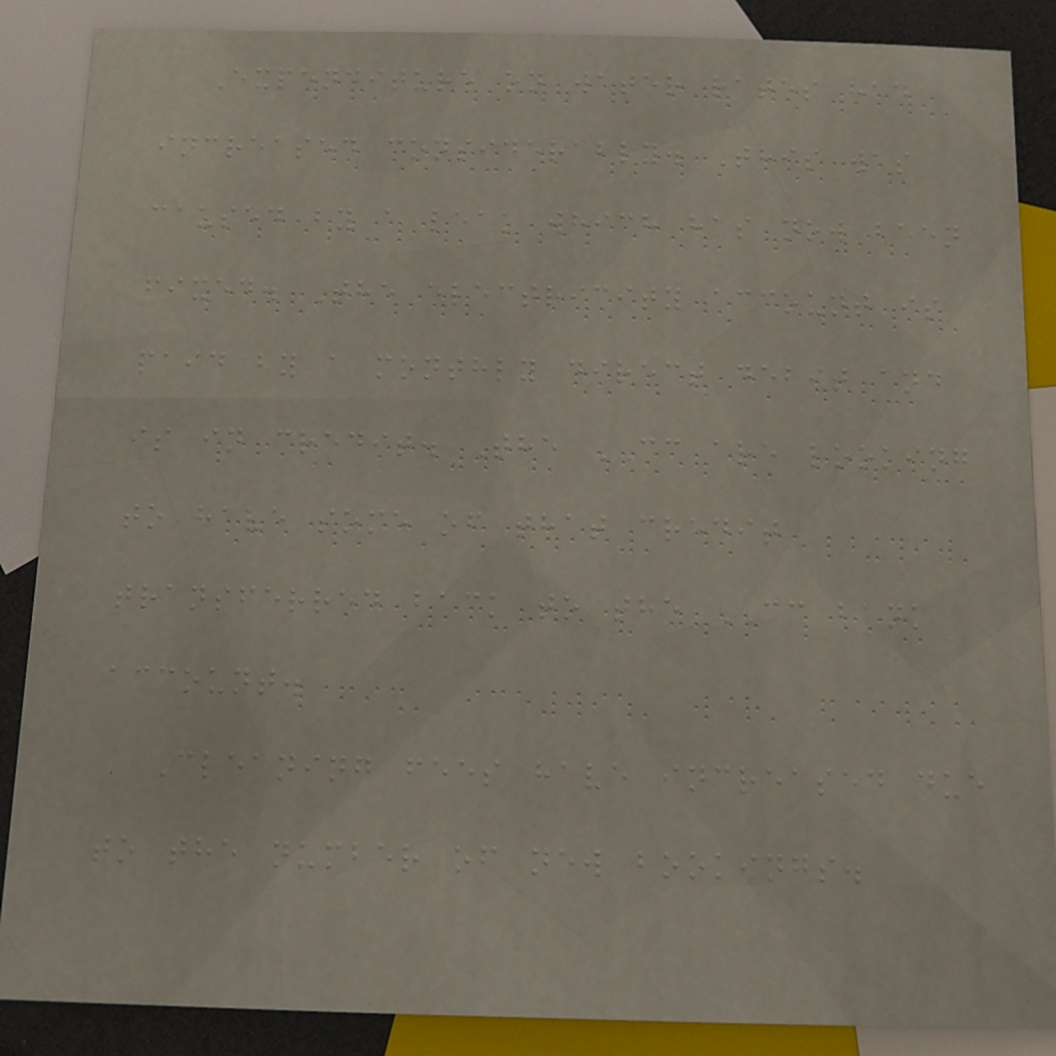Expenditure on water rates had
increased considerably. This was
caused by a leak which has now been
fixed. The electricity account is
paid by a monthly direct debit and
is in credit. The CC are looking
to have some of that credit
transferred back to the CC bank
account.
Cleaning fees have increased due
to the number of new bookings.
